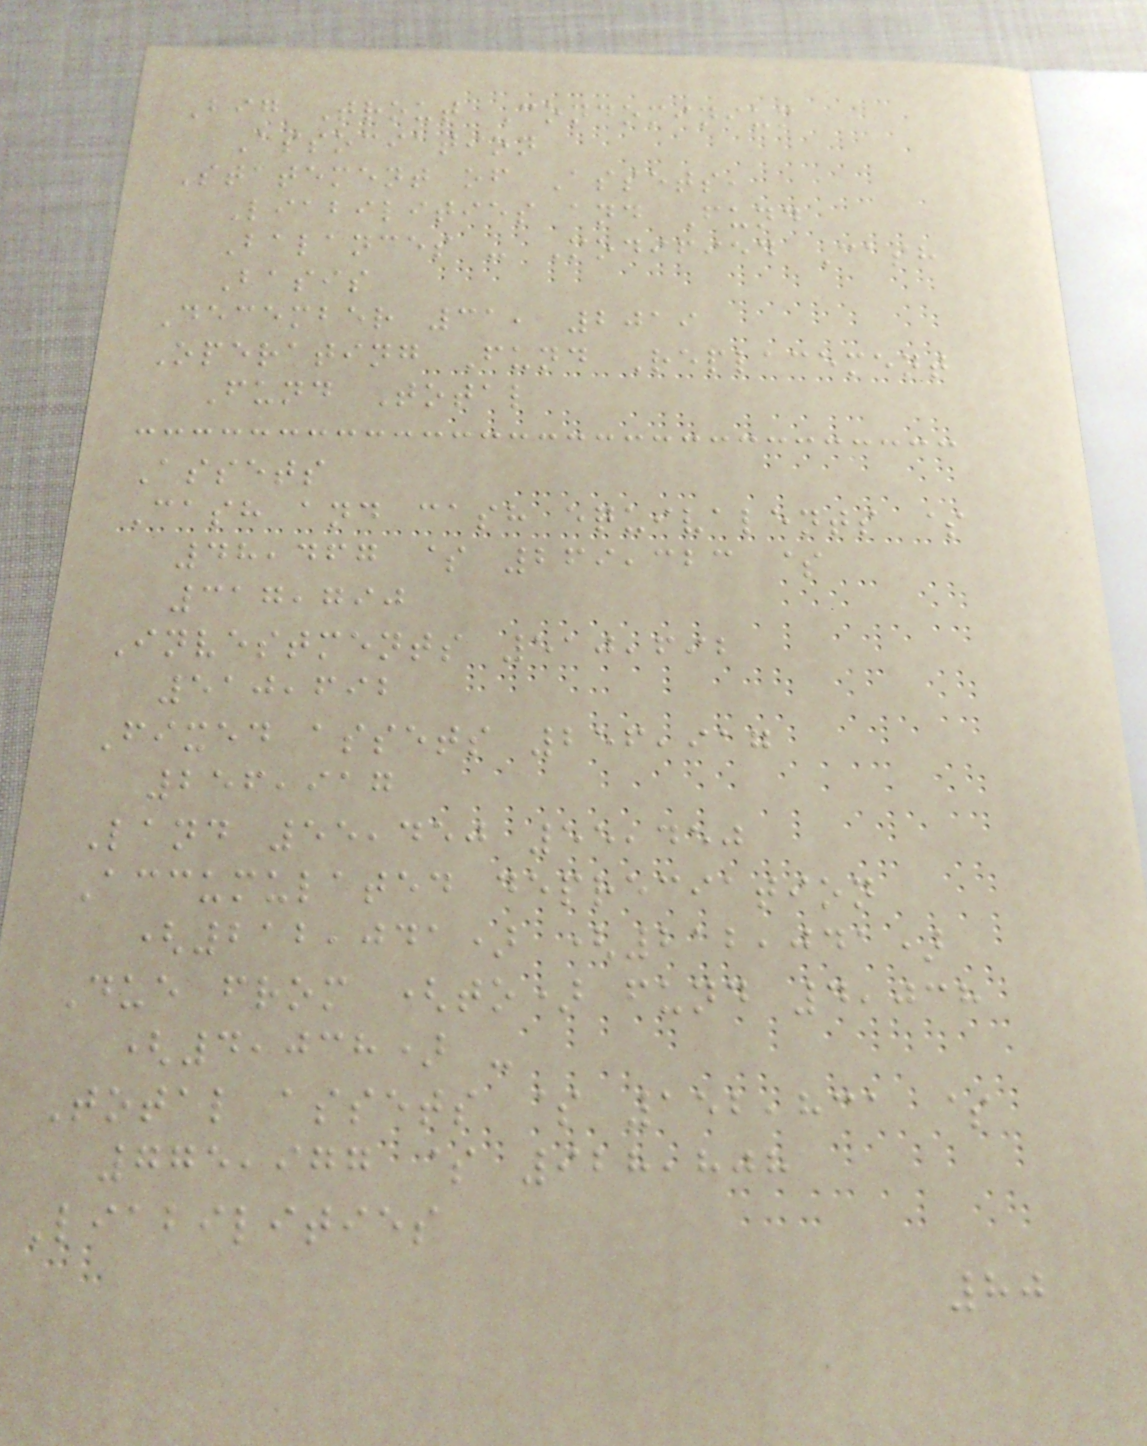Big Trout Condominium
Association
Statement of Assets,
Liabilities and Fund
Balances - Modified Cash
Basis
December 31, 2019
Operating Fund Replacement
Fund Total
Assets
Cash and cash equivalents $
48,467 $ 269,323 $
317,790
Investments 510,692
510,692
Fixed assets 256,917
256,917
Land 55,450 55,450
Accumulated depreciation
(212,041) (212,041)
Due from (to) fund 4,038
(4,038) -
Total assets $ 152,831 $
775,977 $ 928,808
Liabilities
80
